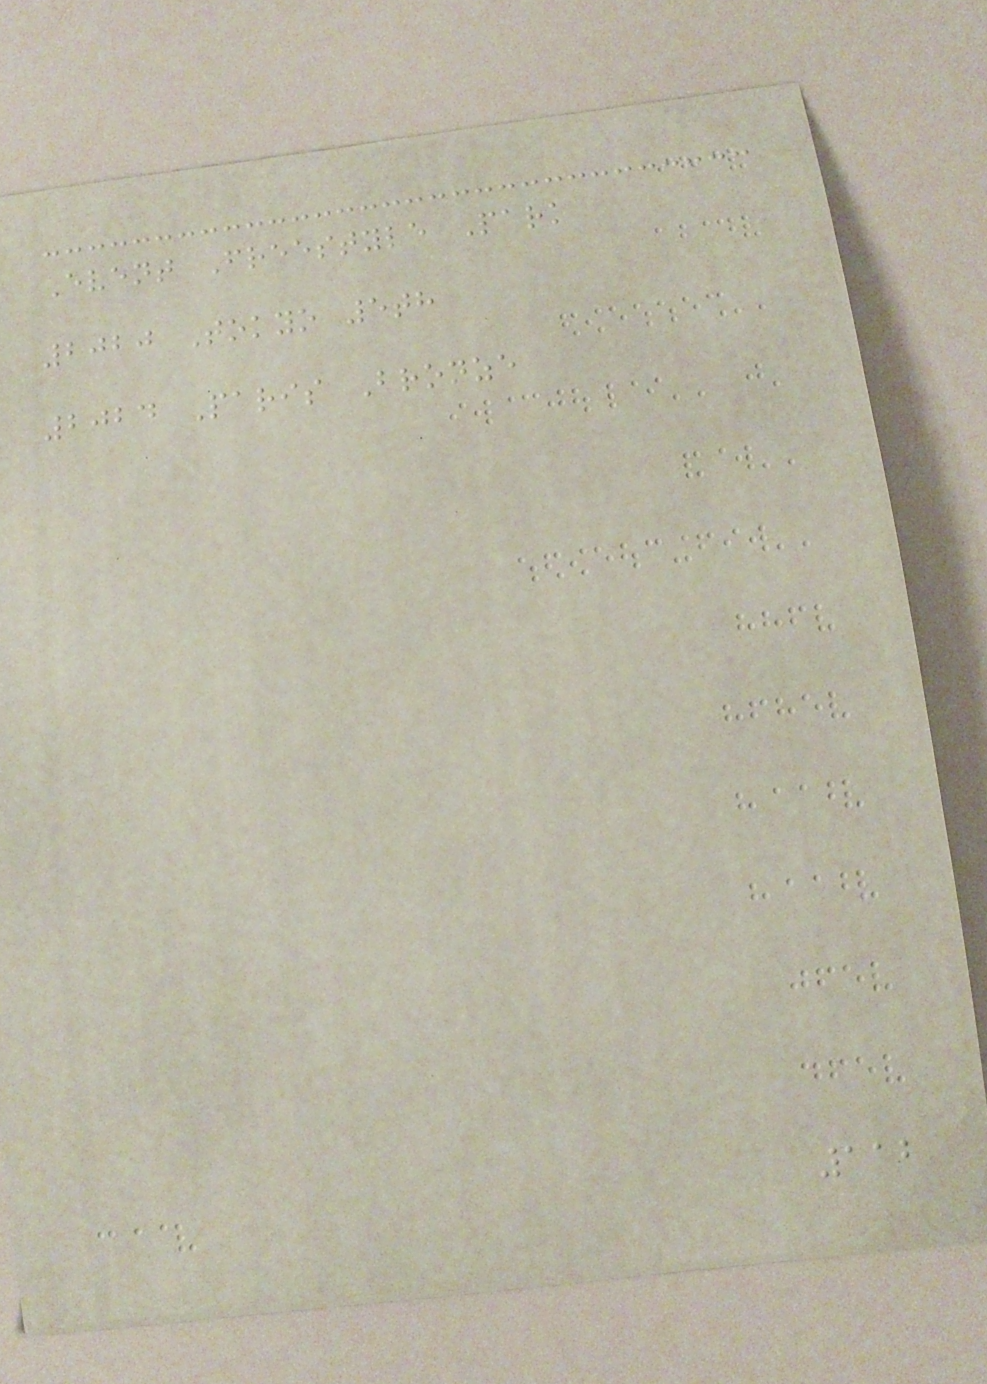Event Freestyle Park
2020 Tokyo 5th
2024 Paris Bronze
112
